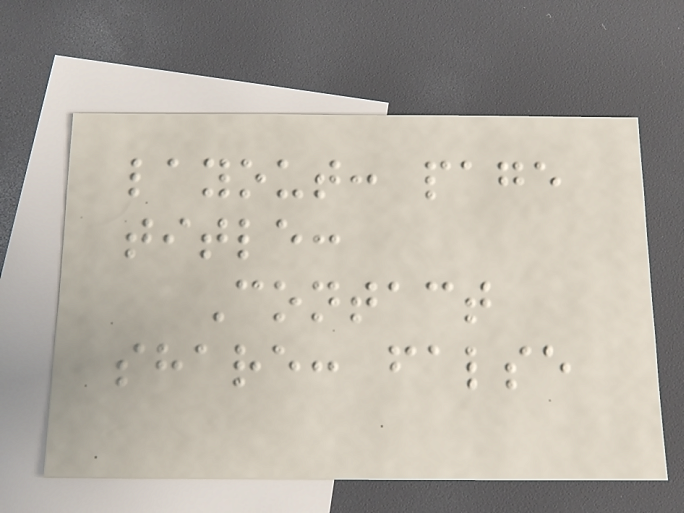layout: page
title:
Contact
share: false
